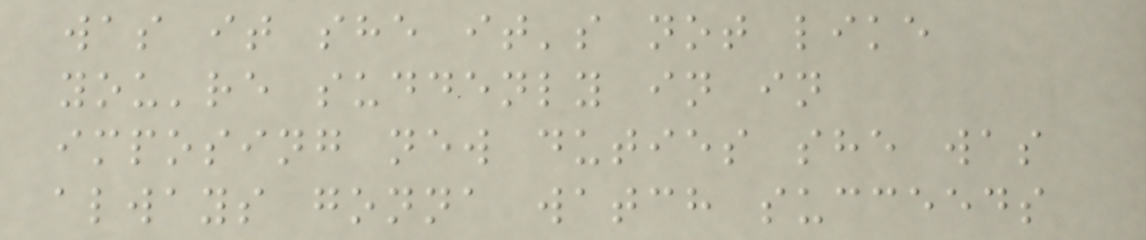was it she it's not like
you're suddenly in in
imposing new duties she was
always gonna watch succeeds
